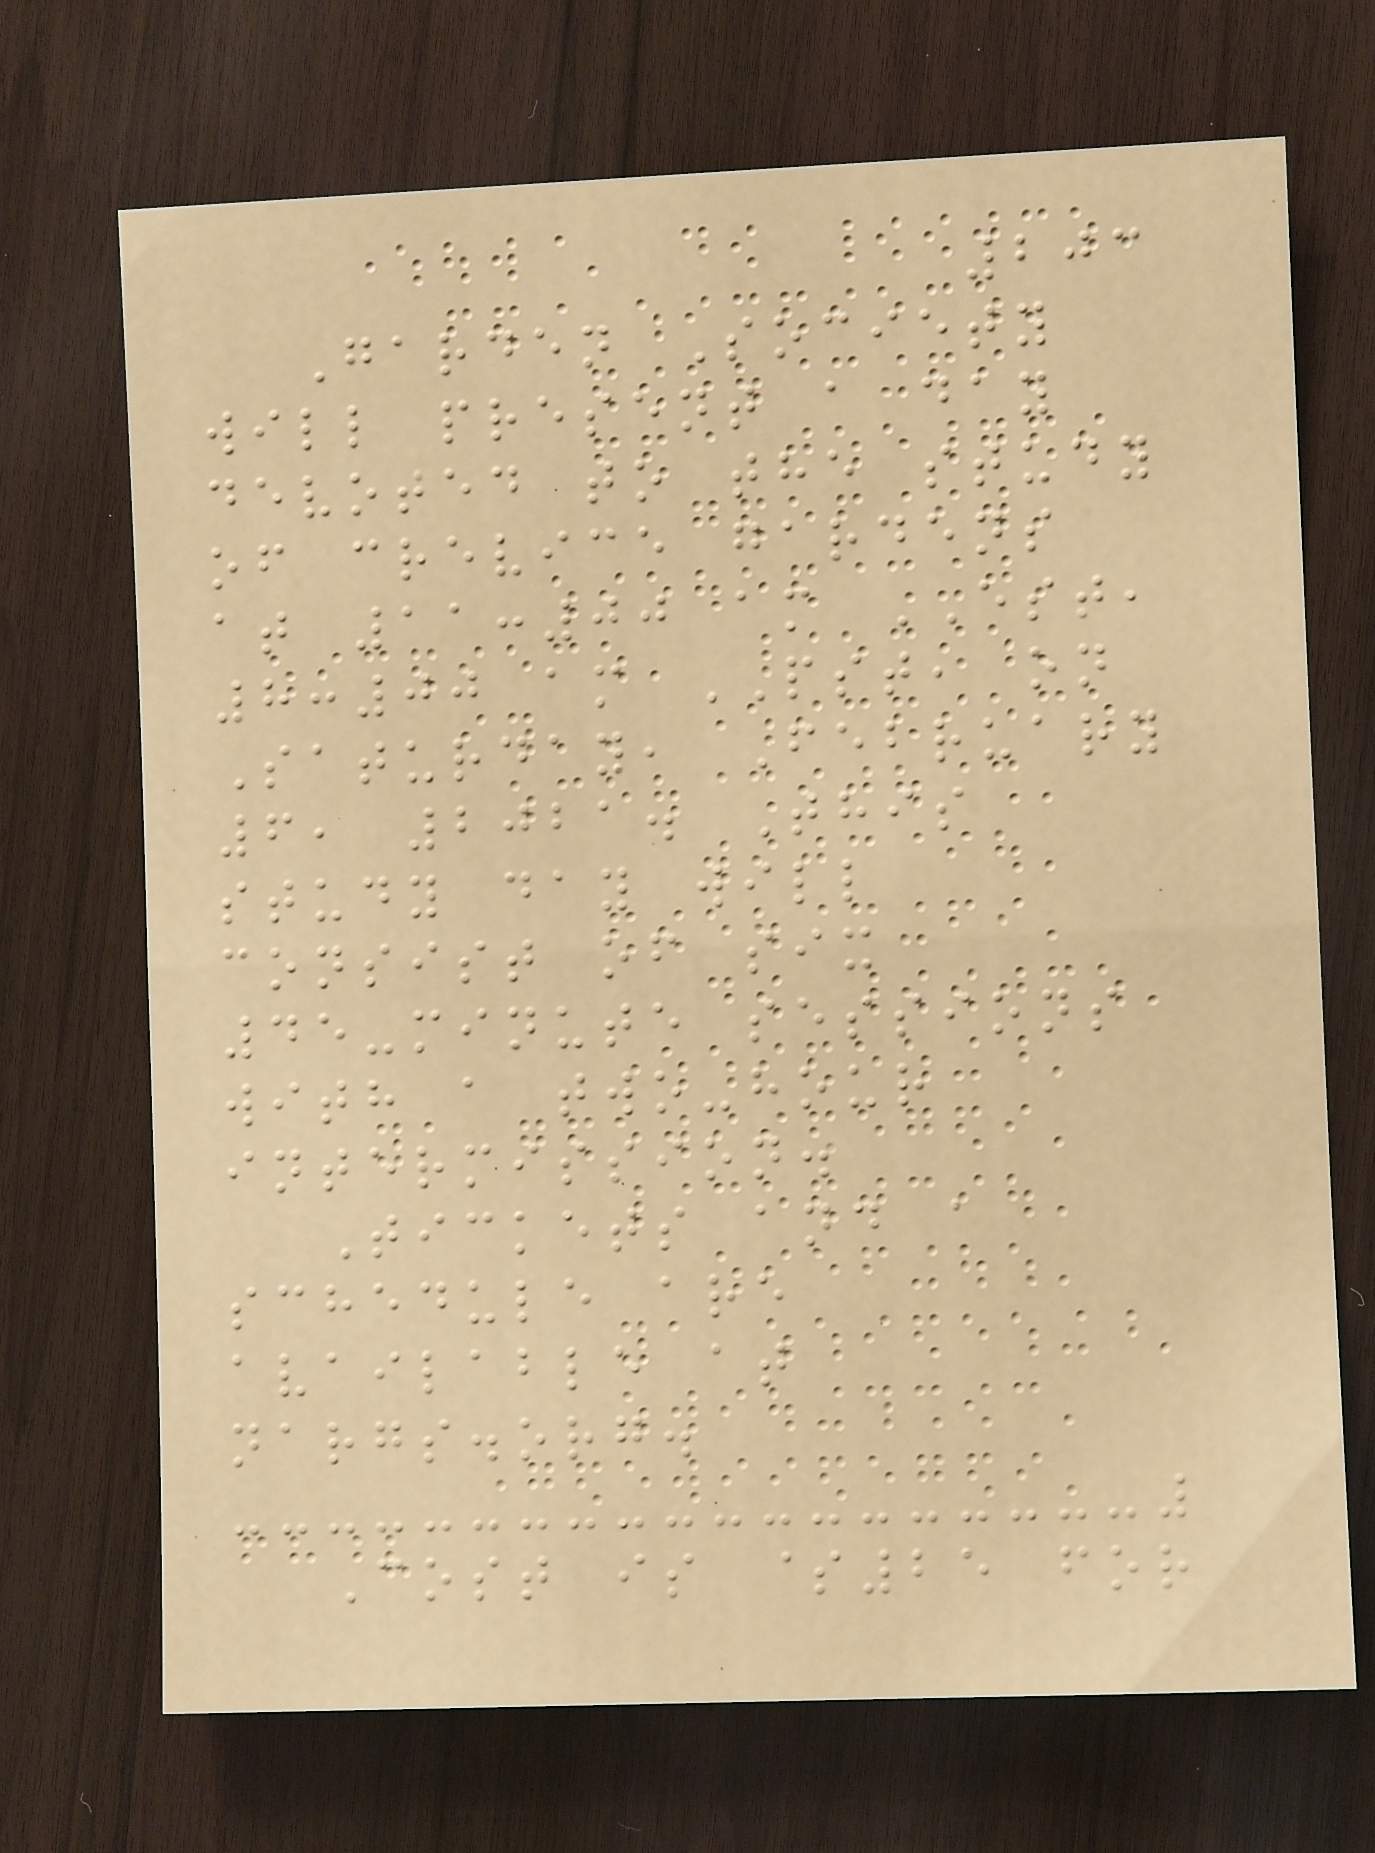203
Garden Society
will present a day
devoted to the study
of crevice gardens
at 11:00 am EST,
8:00 am PST, on
Saturday, February
6, 2021. This
study day will
consist of six
45-minute sessions
with a two-hour
intermission.
Tickets and a
schedule are
available at
nargs.org.
Cost is $25 for
